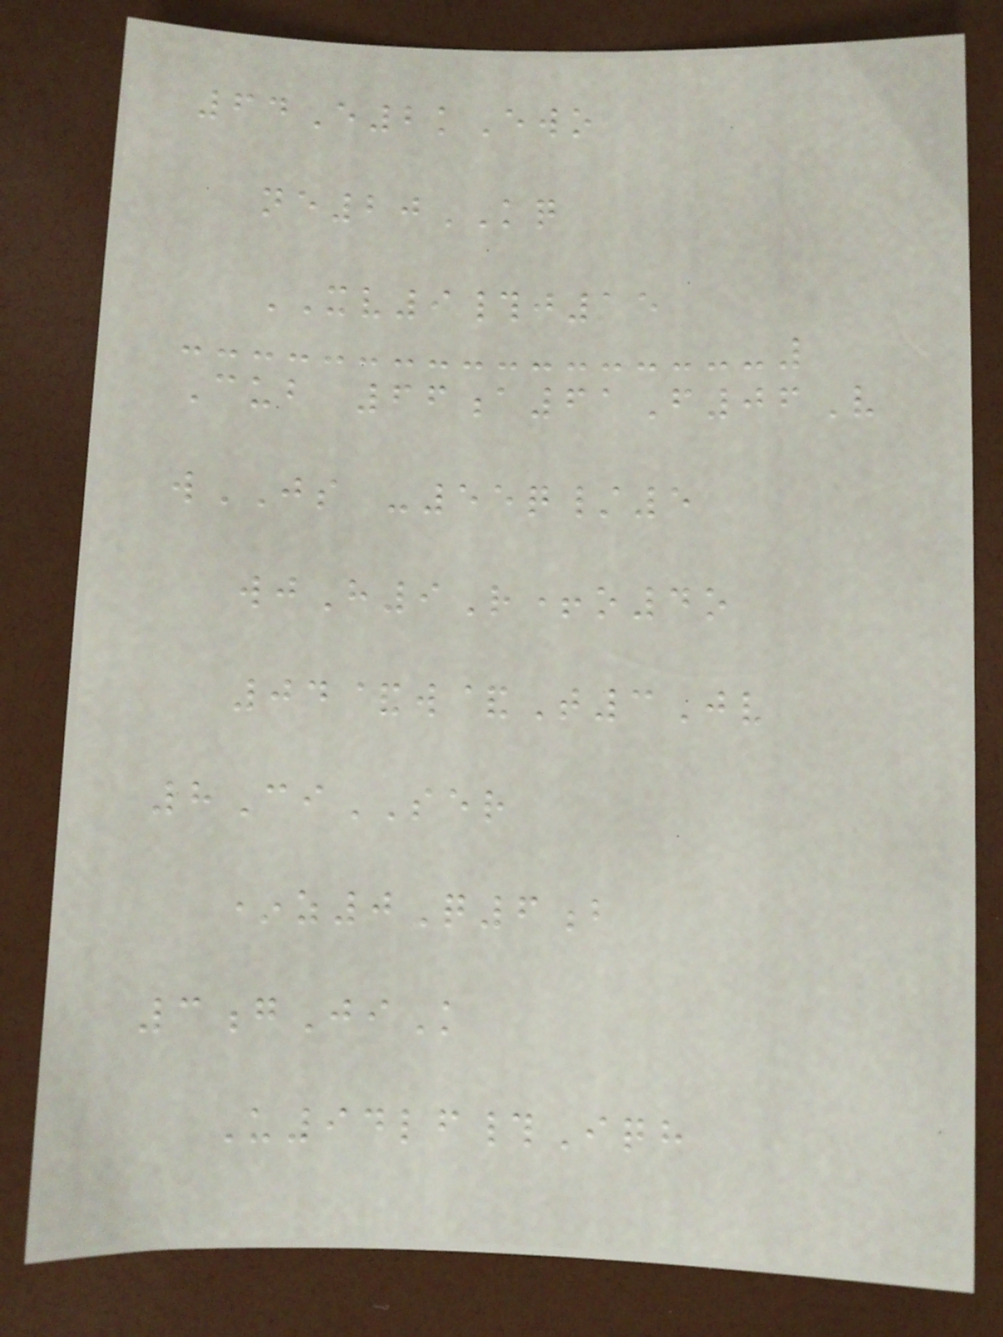64E2kEwo
ne20KQ
XV9#j15
Cub 66a61F06V
wJS -55q/5
wjH9R+o4o
04&w&T3Jv
8CiSER
*z0Q6b
3gJiK
U94lf#Iqh
